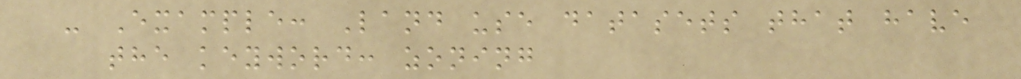- Example: Land use datasets that have
the keyword: zoning
